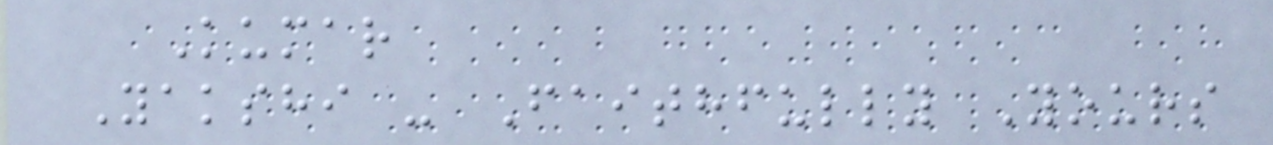Kumar
Yakshi - Faithfully Yours
